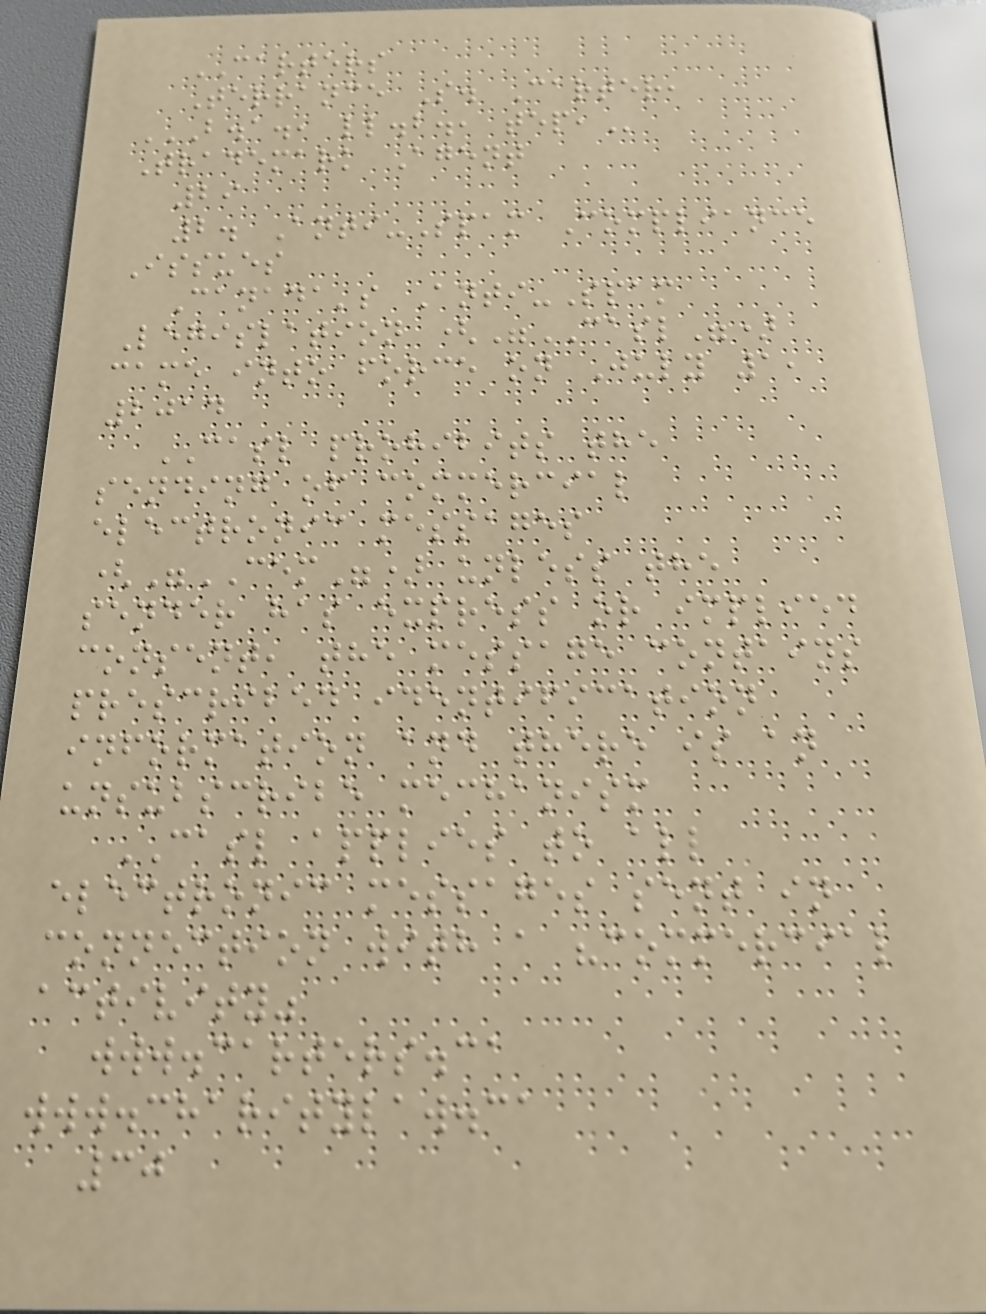CARTERS
Terrance S. Carter,
B.A., LL.B., TEP,
Trademark Agent
29
2. Anti-Spam Compliance
Issues
Canada's Anti-Spam
Legislation ("CASL")
came into force on July 1,
2014
CASL prohibits the
sending of commercial
electronic messages
("CEM") unless the
sender has express or implied
consent, the message contains
prescribed identification
information and there is an
unsubscribe mechanism
CASL applies to all
electronic messages sent in
connection with a "commercial
activity"
www.carters.ca
www.charitylaw.ca
30
